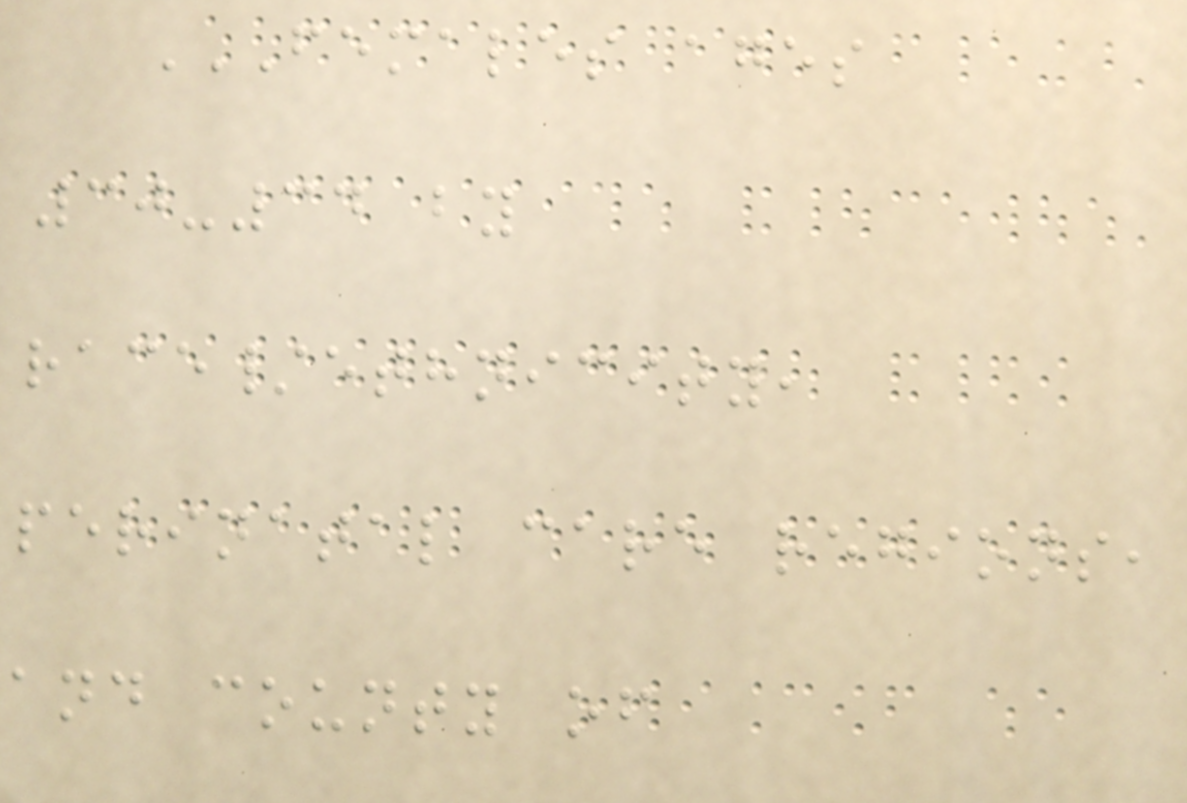FEMALES AGES
30-34 BY
RACE/ETHNICITY,
PERINATAL CARE REGIONS,
AND COUNTY OF
